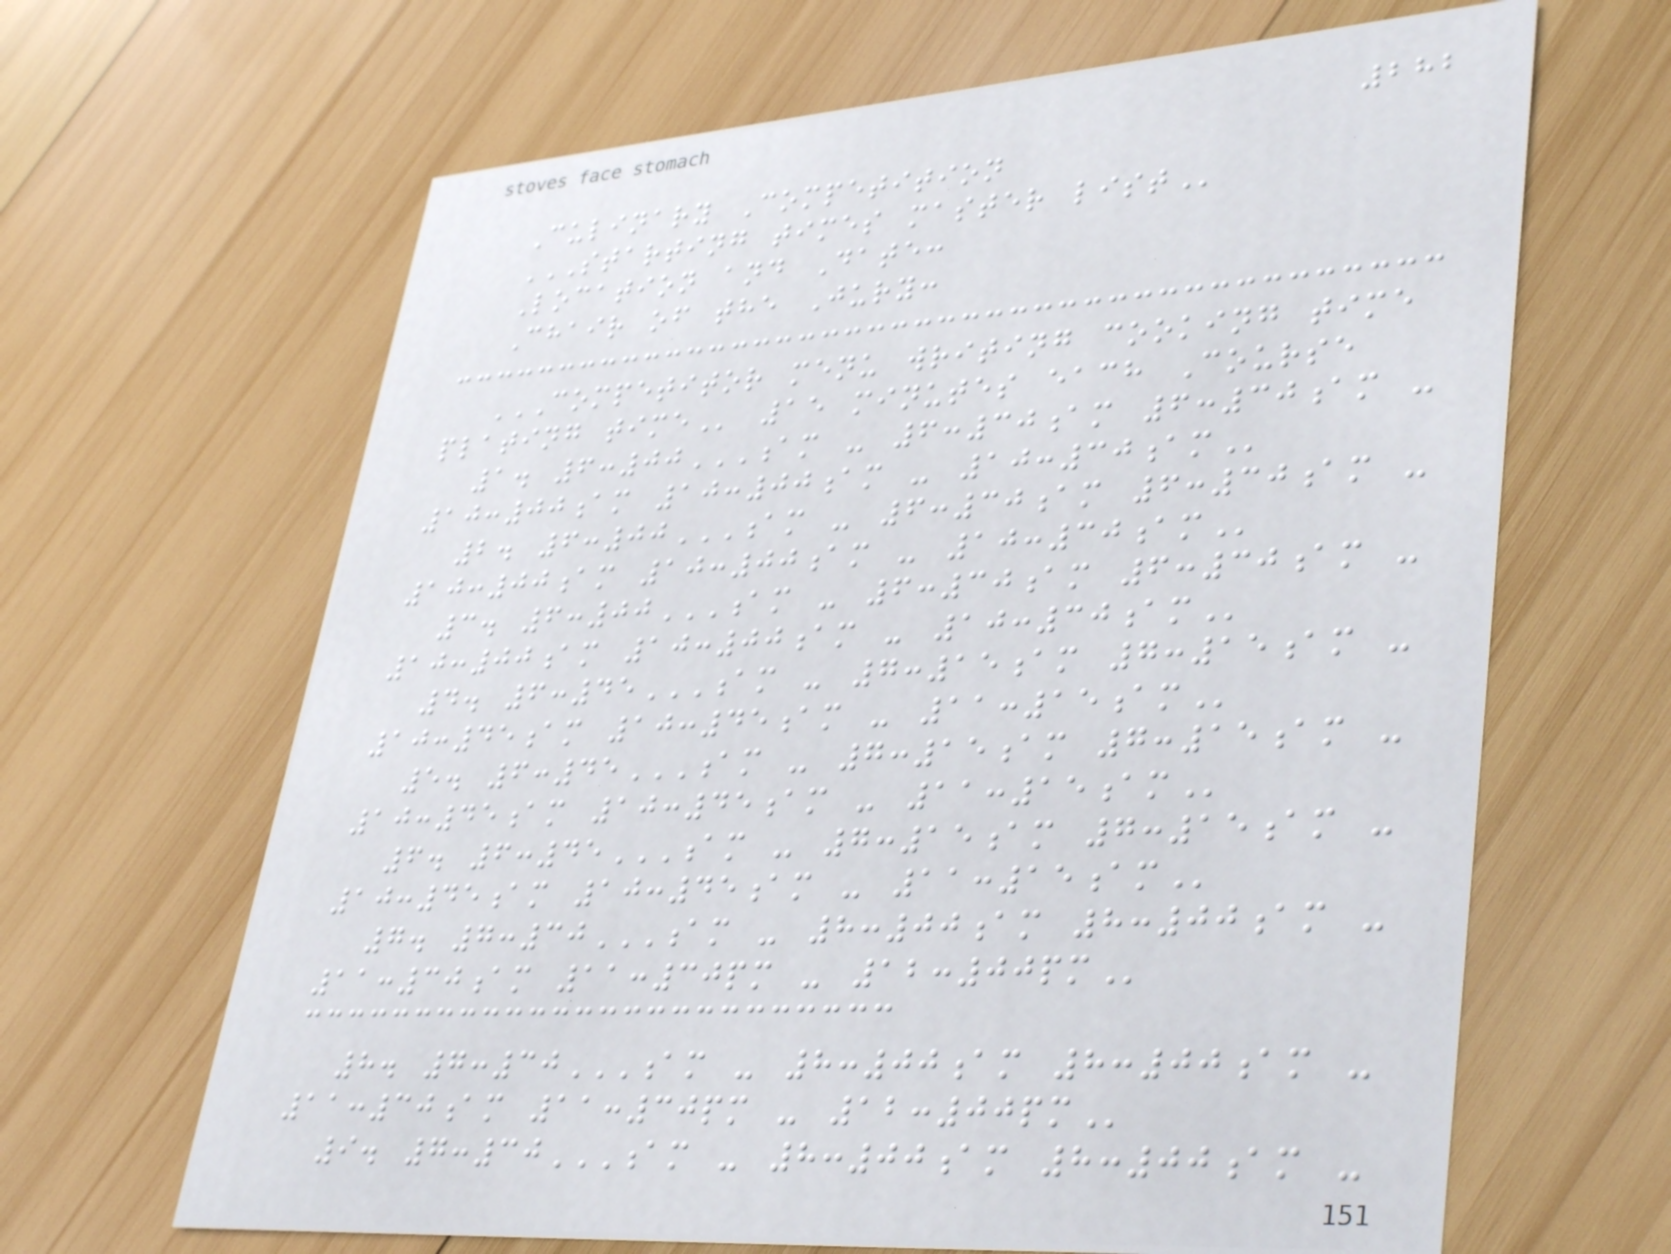282
Culinary Competition
STARTING TIMES MASTER LIST
Location and Date:
Chair of the Jury:
COMPETITOR MENU WRITING COOKING TIME
PLATING TIME 15 minutes each Course
1. 6:00AM - 6:30AM 6:30AM -
10:00AM 10:00AM - 10:30AM
2. 6:00AM - 6:30AM 6:30AM -
10:00AM 10:00AM - 10:30AM
3. 6:00AM - 6:30AM 6:30AM -
10:00AM 10:00AM - 10:30AM
4. 6:45AM - 7:15AM 7:15AM -
10:45AM 10:45AM - 11:15AM
5. 6:45AM - 7:15AM 7:15AM -
10:45AM 10:45AM - 11:15AM
6. 6:45AM - 7:15AM 7:15AM -
10:45AM 10:45AM - 11:15AM
7. 7:30AM - 8:00AM 8:00AM -
11:30AM 11:30PM - 12:00PM
8. 7:30AM - 8:00AM 8:00AM -
11:30AM 11:30PM - 12:00PM
9. 7:30AM - 8:00AM 8:00AM -
